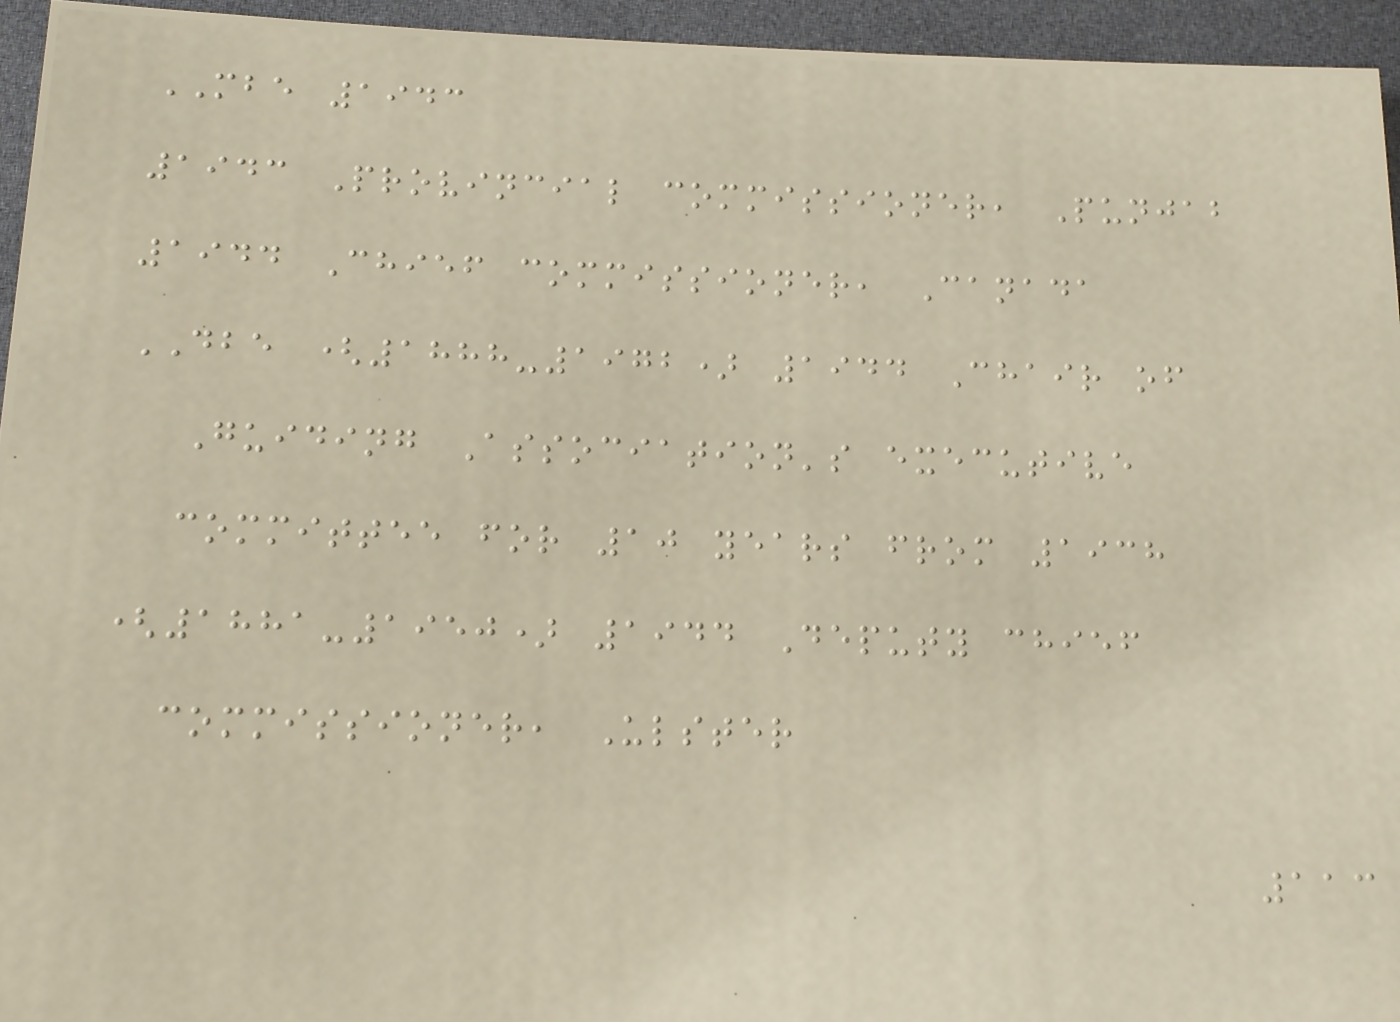MBE 1943
1943 Provincial commissioner, Punjab
1944 Chief commissioner, Canada
DBE (1888-1972) 1944 Chair of
Guiding Association's executive
committee for 10 years from 1938
(1881-1950) 1944 Deputy chief
commissioner, Ulster
113
